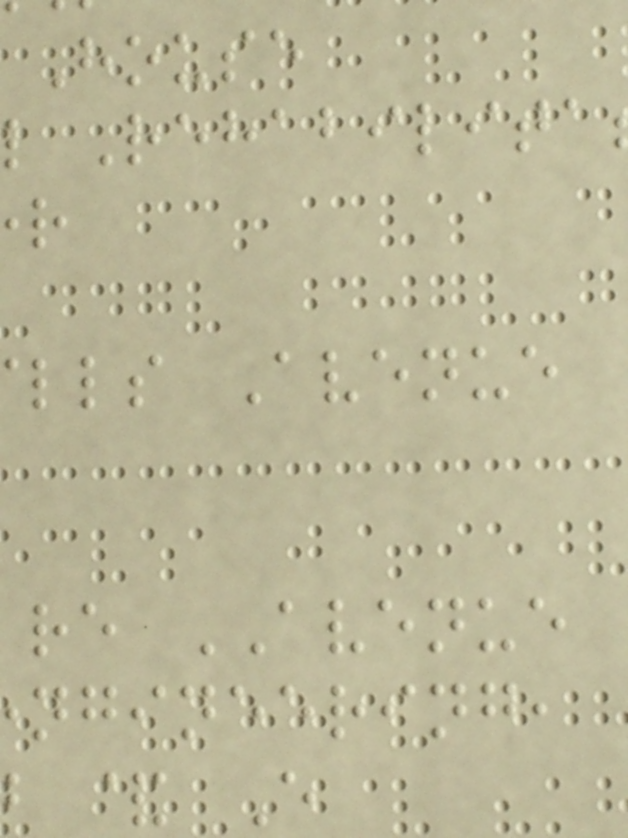House
Rehabilita
lls Avenue
re AVENUE
ngineering,
& E
